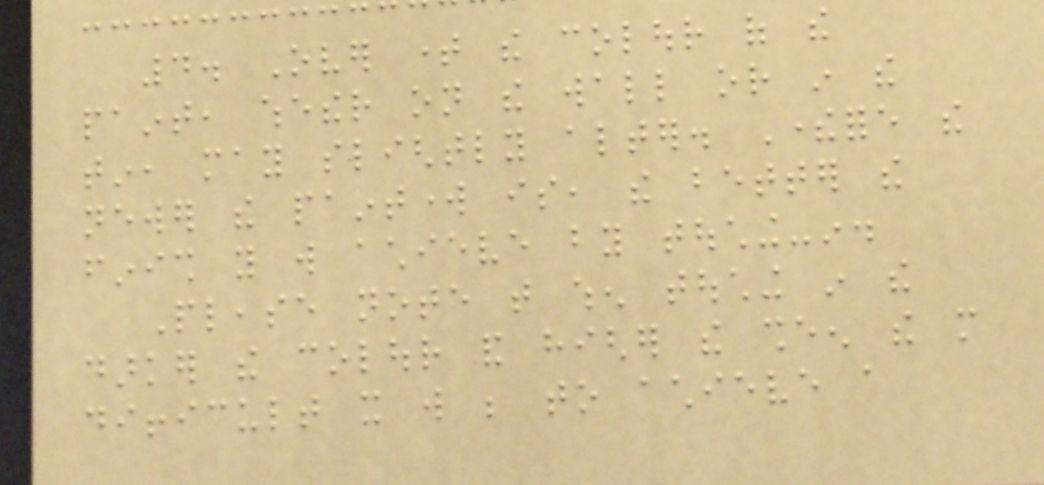4. Over time the colour of the
paint, whether on the wall or in the
tin, may slightly alter. Therefore the
newer the paintwork is, the better the
finish you will achieve by touching-in.
Please note that when touching in the
darker the colour and higher the sheen the more
difficult it will be to achieve a
